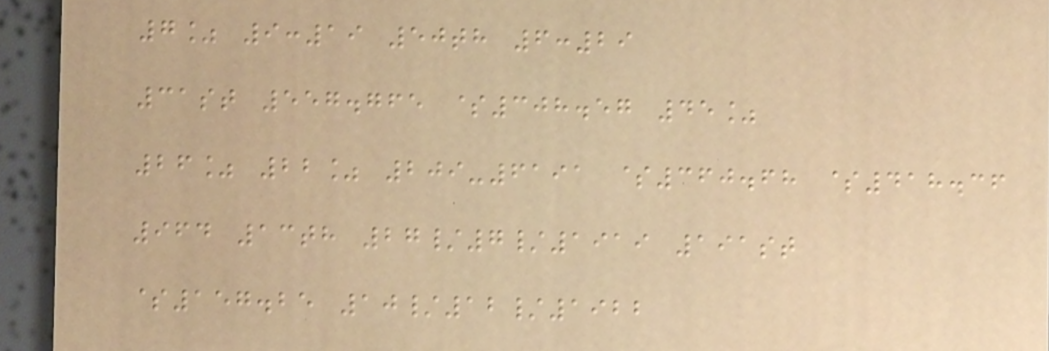7% 9:19 50th 6:29
31st 557.765 $308.57 45%
26% 22% 209-6191 $360.68 $418.36
964 13th 27/7/1919 191st
$157.25 10/12/1922
